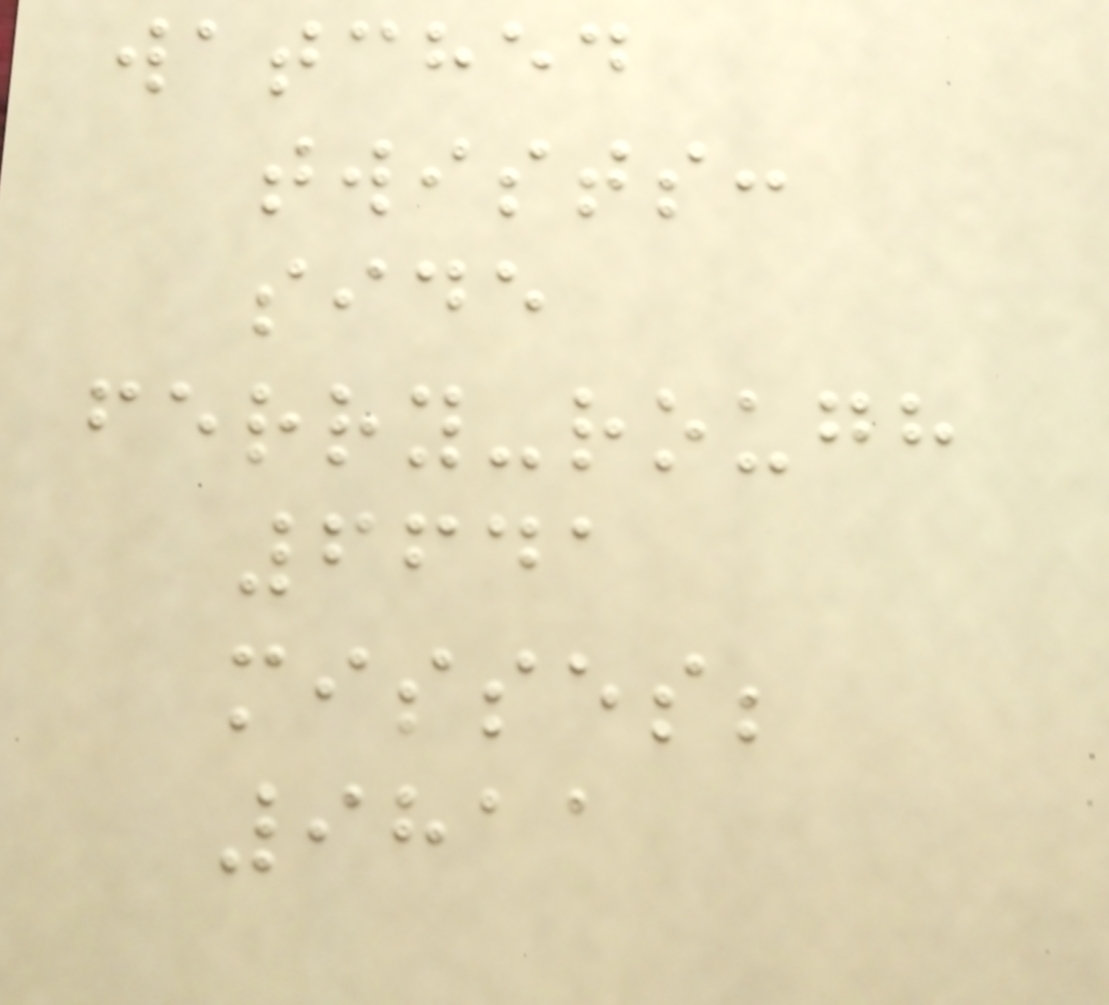watched
twists:
side
ferry-rough
6641
misses;
9811
